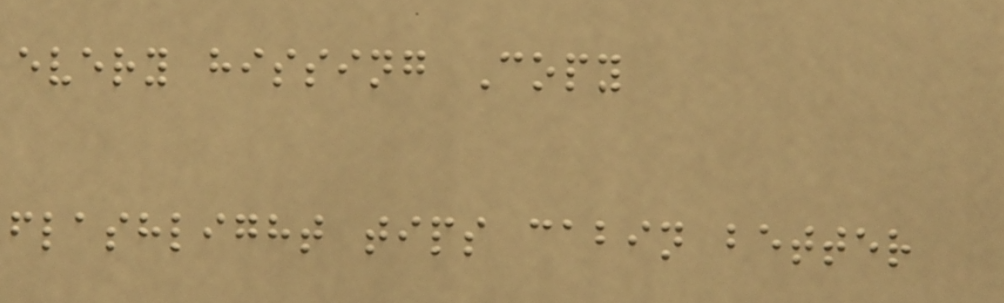every hissing Copy
flashlight tips cabin better
